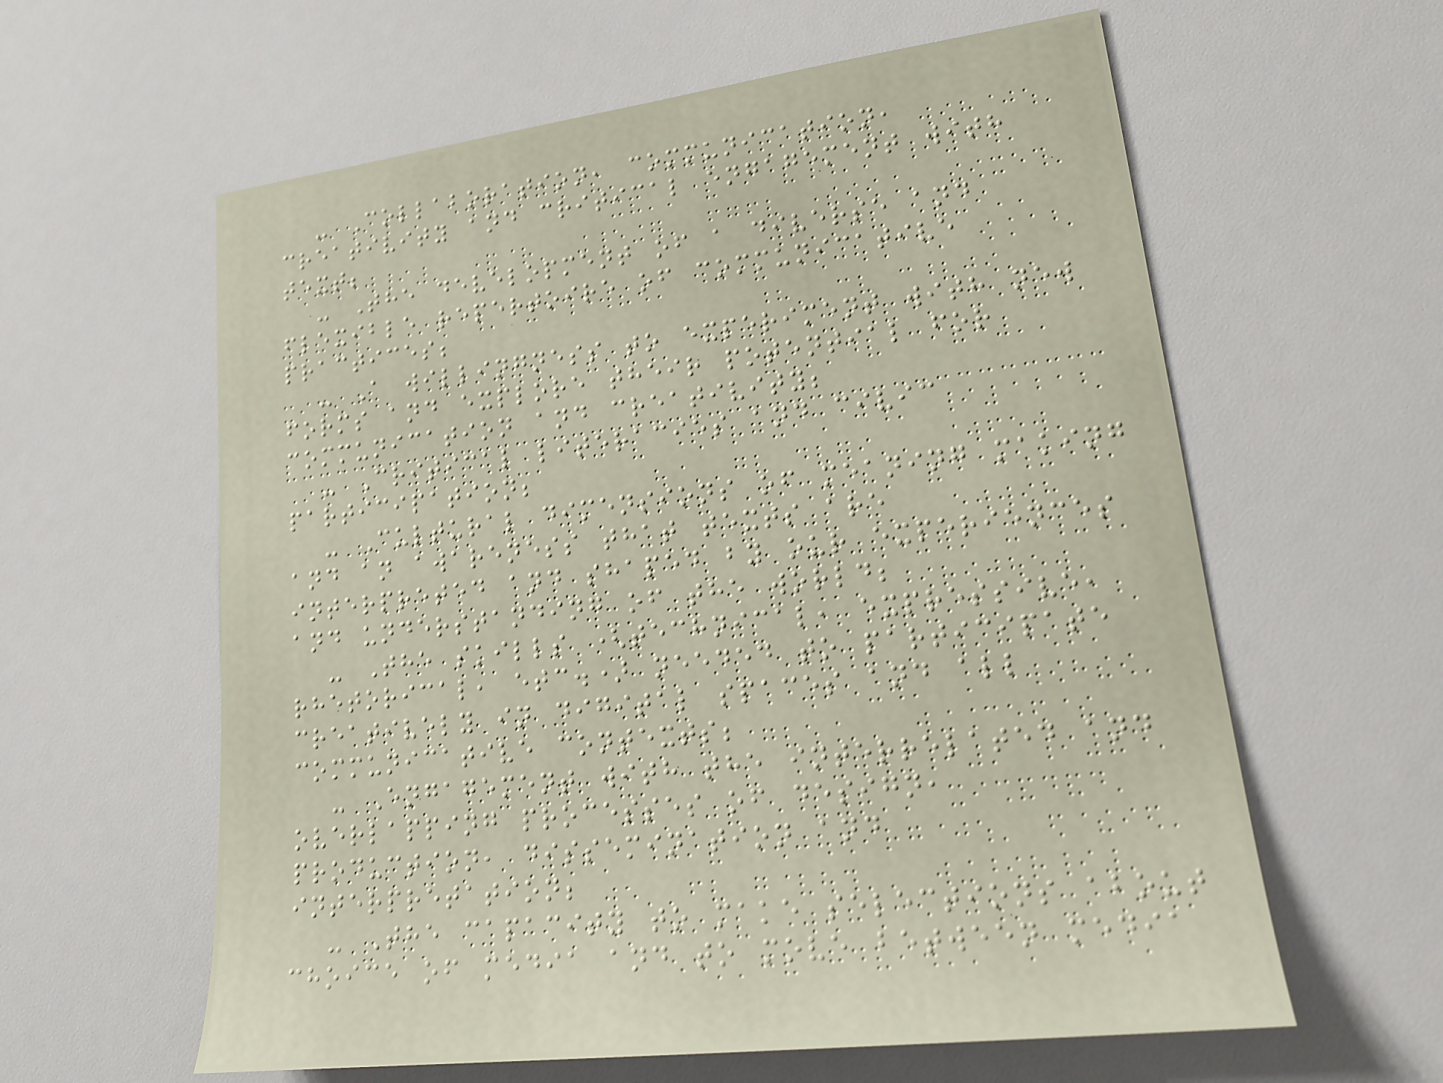- Collaboration, communication,
creativity and critical engagement with
text;
- The development of a diverse and
flexible repertoire of communicative
practices;
- A willingness to experiment with new
forms and explore their potential for
communication and creativity;
- Critical literacies and civic
participation;
- Cultural dimensions of meaning making
and an awareness that texts are
interpreted and shaped by our experiences
and understanding of the world;
- The skills (technical, expressive,
rhetorical, etc.) needed to participate
creatively in digital spaces and all
communicative contexts;
- Engagement with the interrelated and
overlapping processes of design,
production, dissemination and
interpretation;
- The capacity to make selections about
choice of media and to move between media
